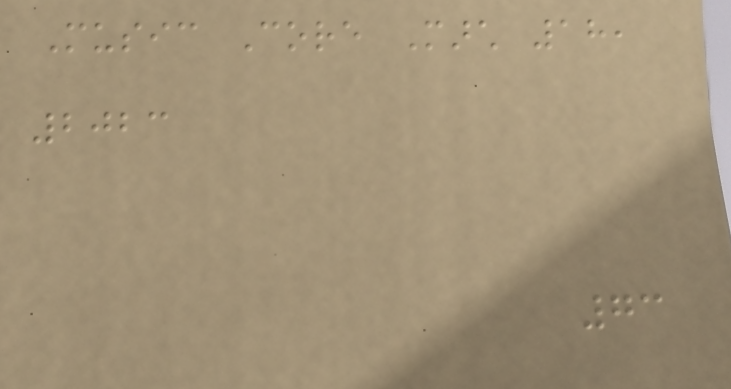Music Core March 18,
2023
73
